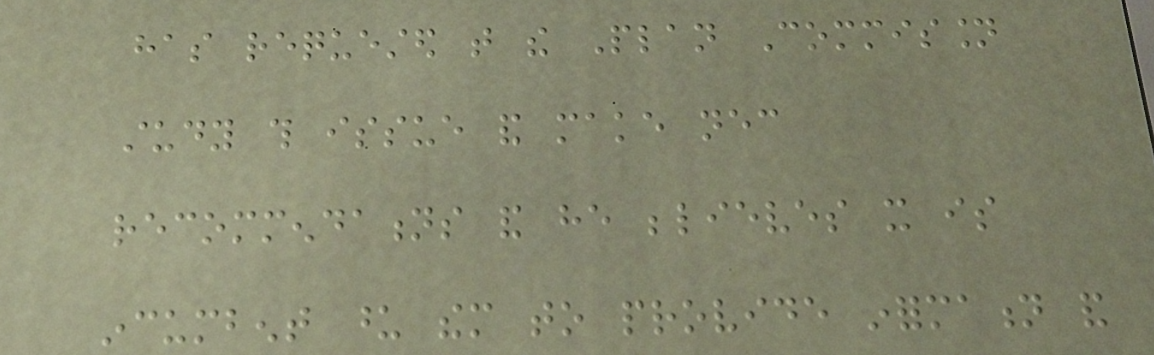has requested that the Plan Commission
study this issue and make necessary
recommendations and he believes it is
incumbent upon them to provide information and
